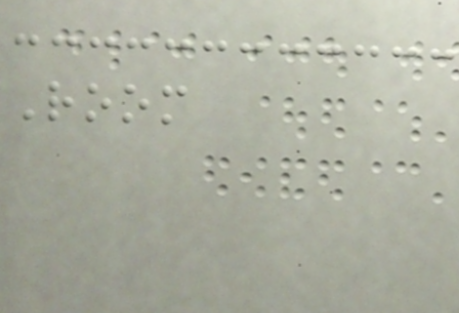Room
